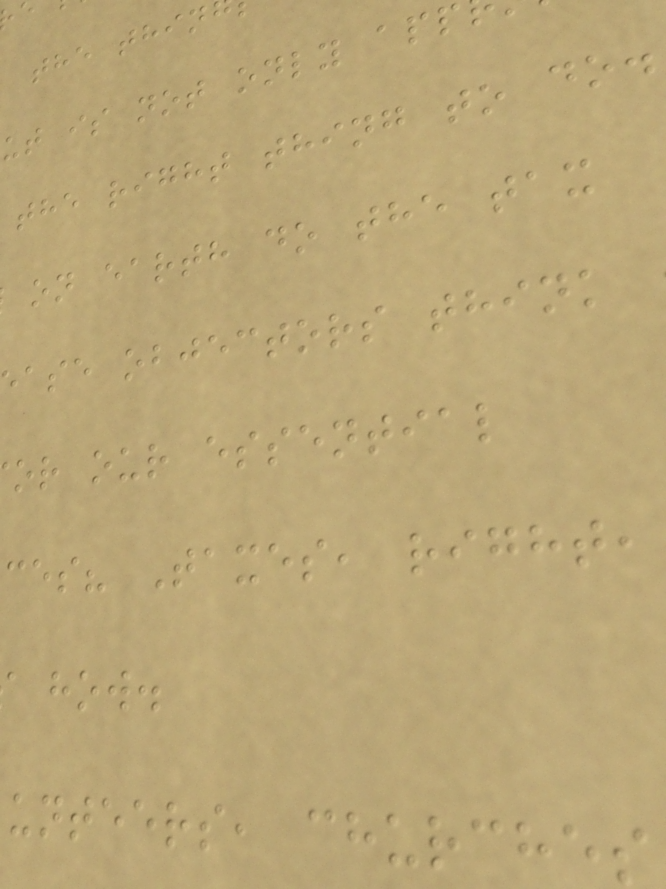the thin
ut is not only app
the right thing to do.
on earth do the tax
ase objectors think
or our essential
ces? Taxes, right,
how.
unteers, churches
